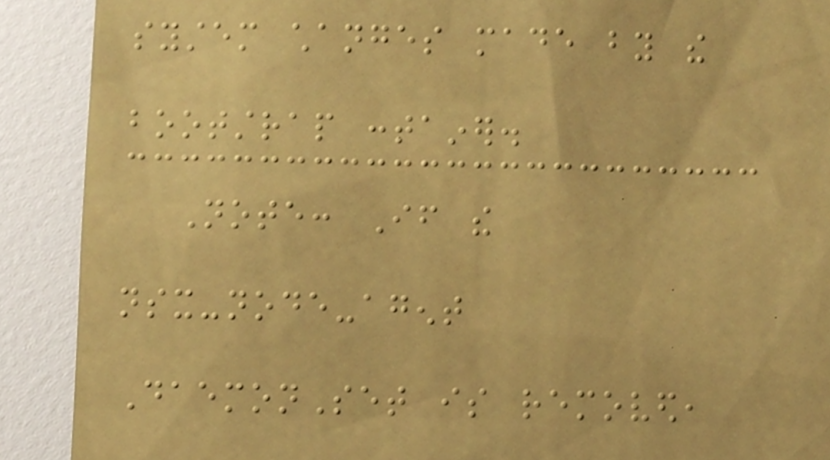system changes made by the
bootstrap container.
Note: If the
nsx-node-agent
DaemonSet is removed,
